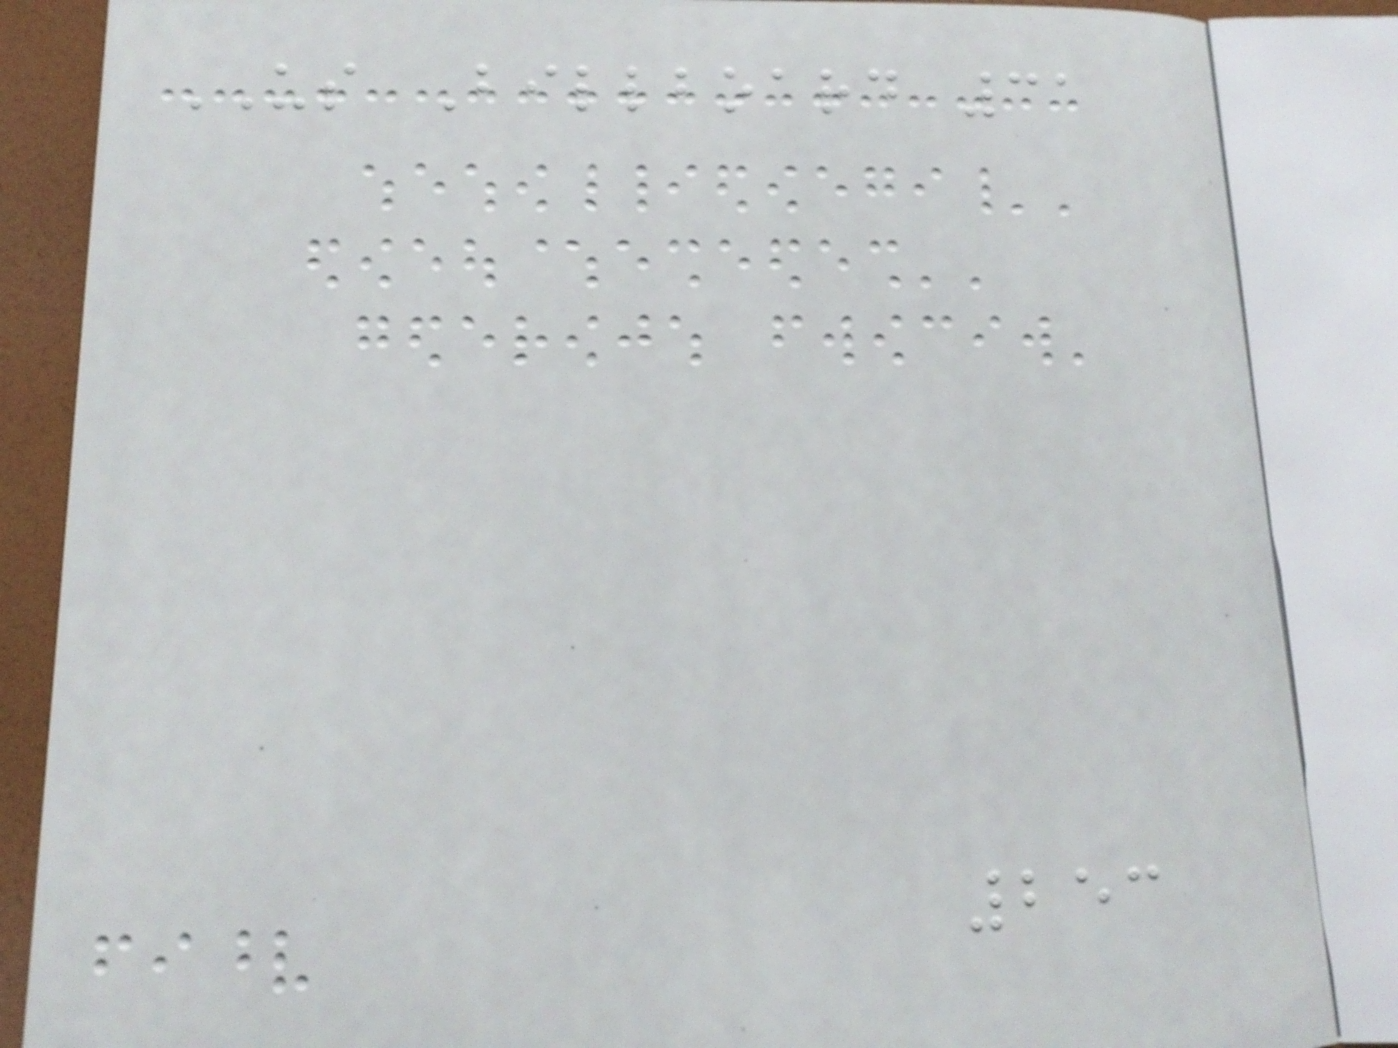US Billboard 31
253
